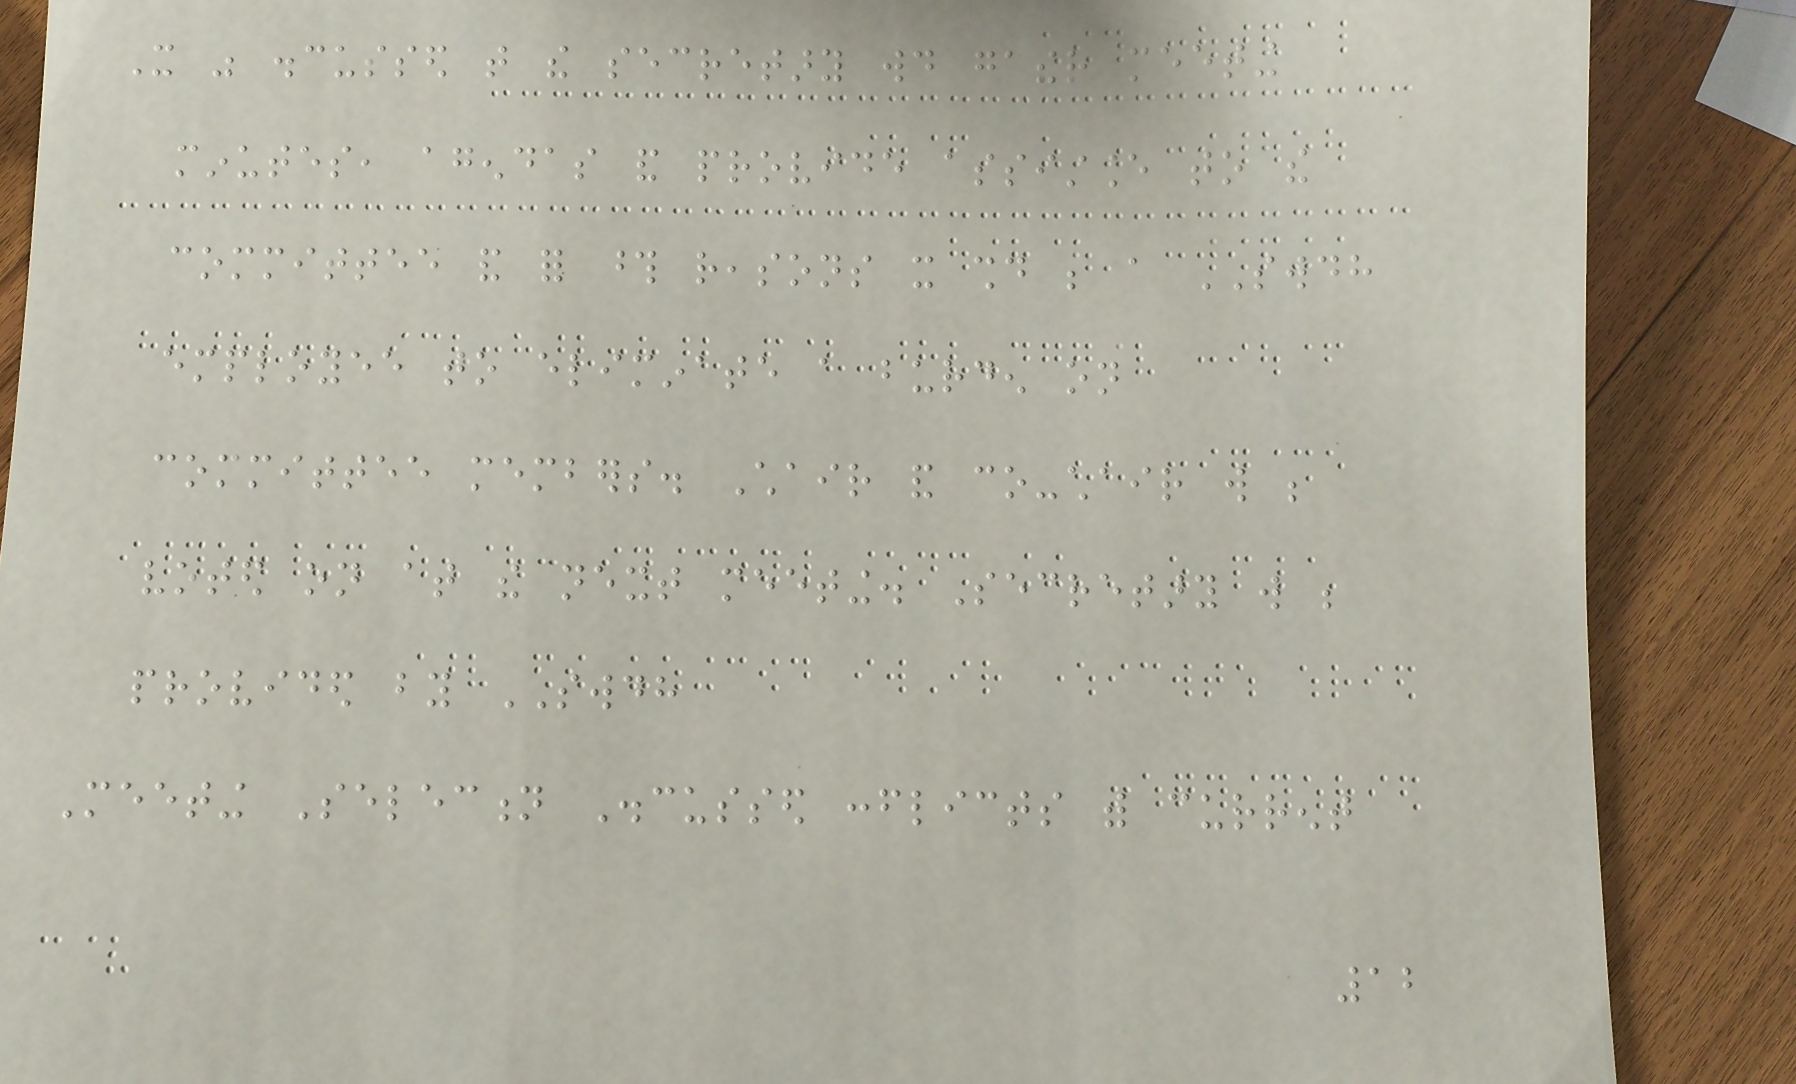It was discussed that the secretary would gather meeting
minutes, agendas and provide assistance to the
committee and for those reasons it should be a SWDH
employee to eliminate a burden on
committee members. Chair and co-chair will be
voted on at the next meeting. Secretary will be
provided by SWDH
Meeting Selection Discussed conflicts with current
12
